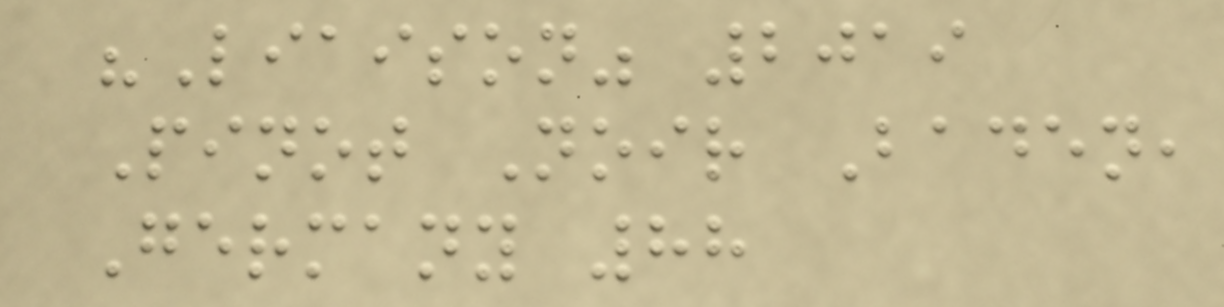"Liaison" 2019
Pinot Noir Baden,
Germany 88
